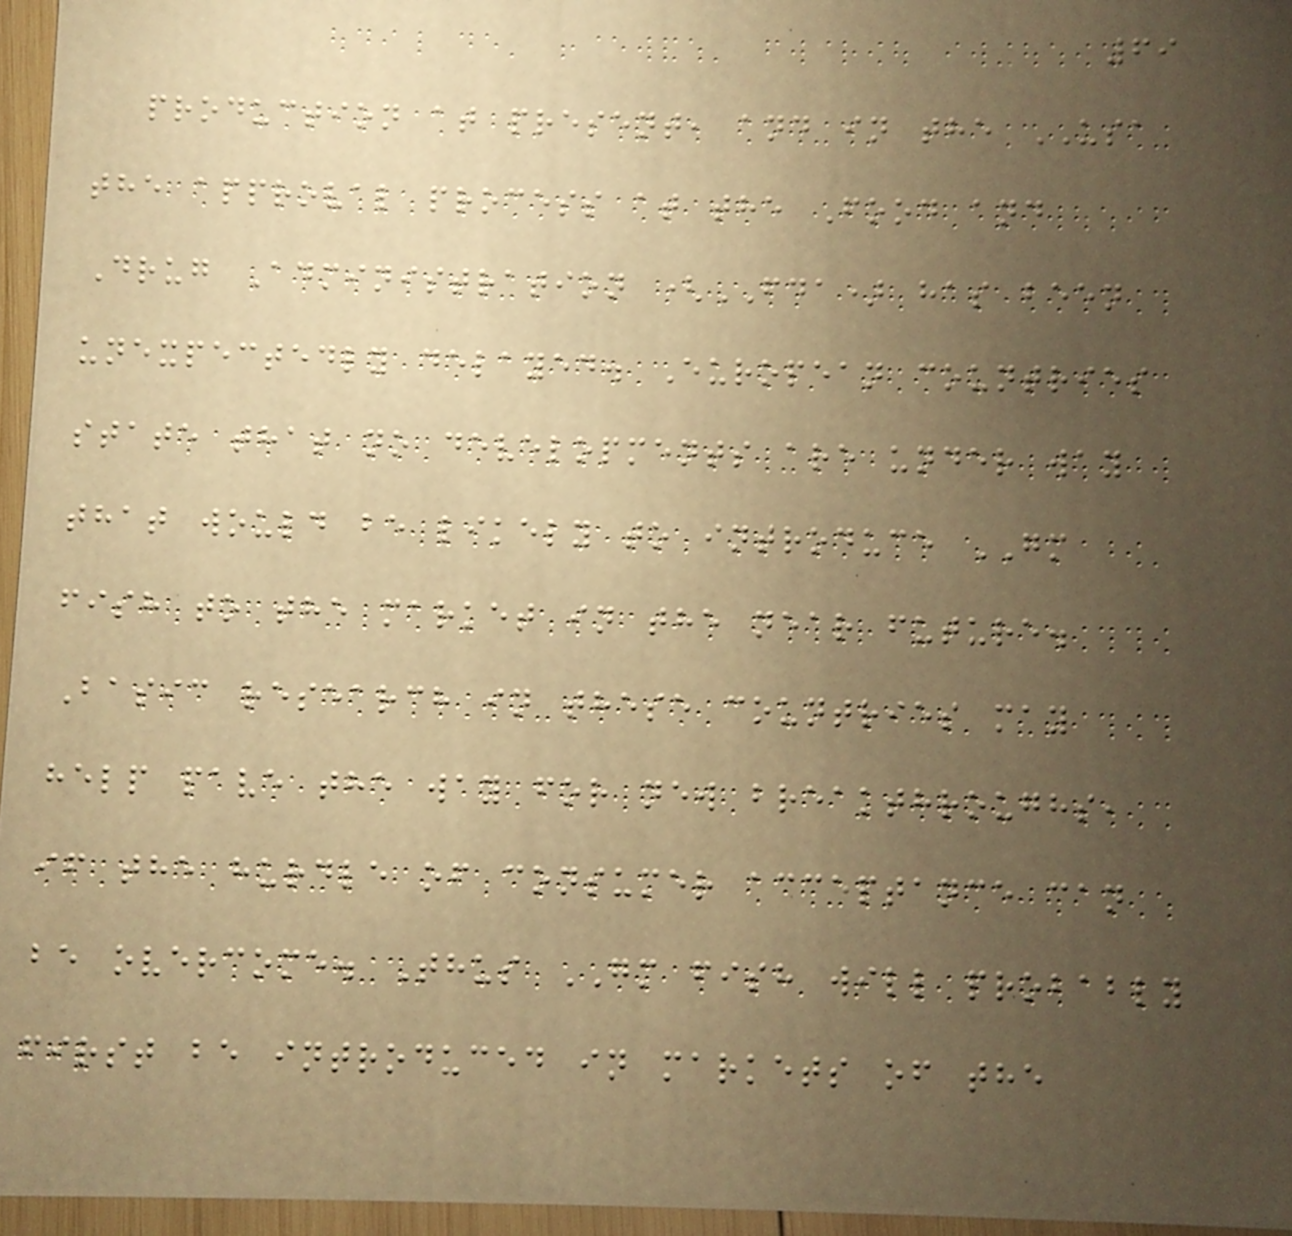69
production at present, and in the USA
the approval process at the Food and
Drug Administration (FDA) has been
unexpectedly delayed. European countries
state that no developments are under way
that would be likely to introduce GM
fish to the market in the near future.
Basic research in these countries may
help pave the way for new breakthroughs,
if the hurdle of consumer acceptance can
be overcome. Thus GM fish will probably
first be introduced in markets of the
